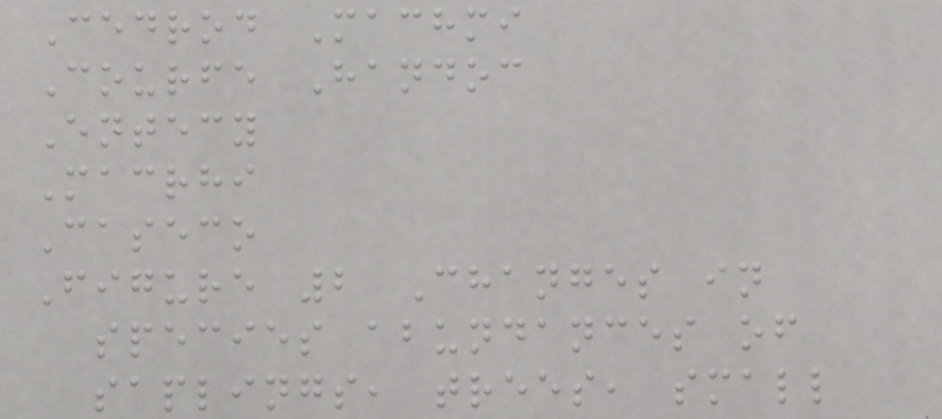Cedrod Machmi
Courfe Handoc
Entecy
Macrhi
Caseco
Figure 2 Changes in
species abundances of
saplings, trees, small
